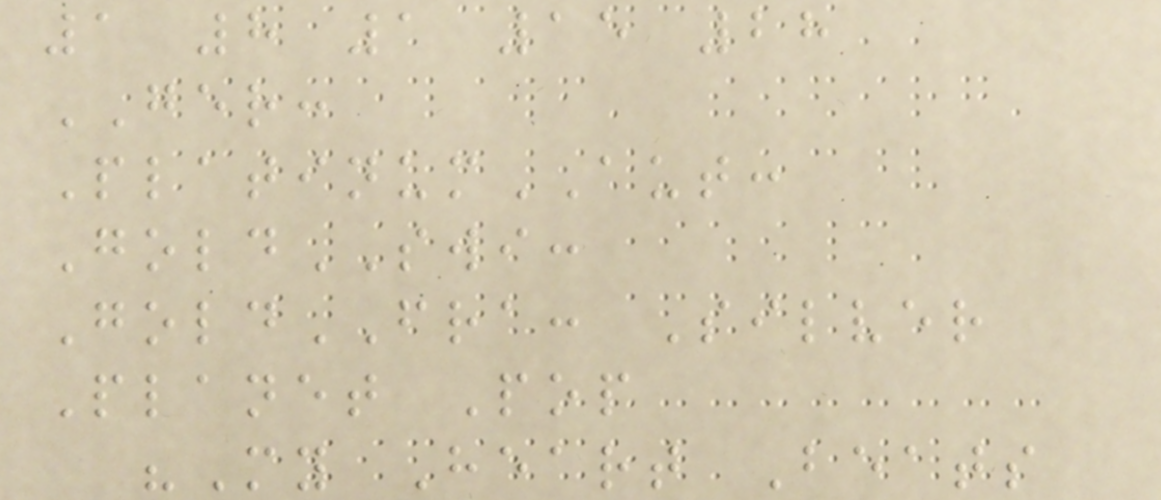1 8 1 15 28
GER:
PlatinumAUT:
GoldSWI:
GoldFRA: Silver
Planet Pop
"My Heart Beats
